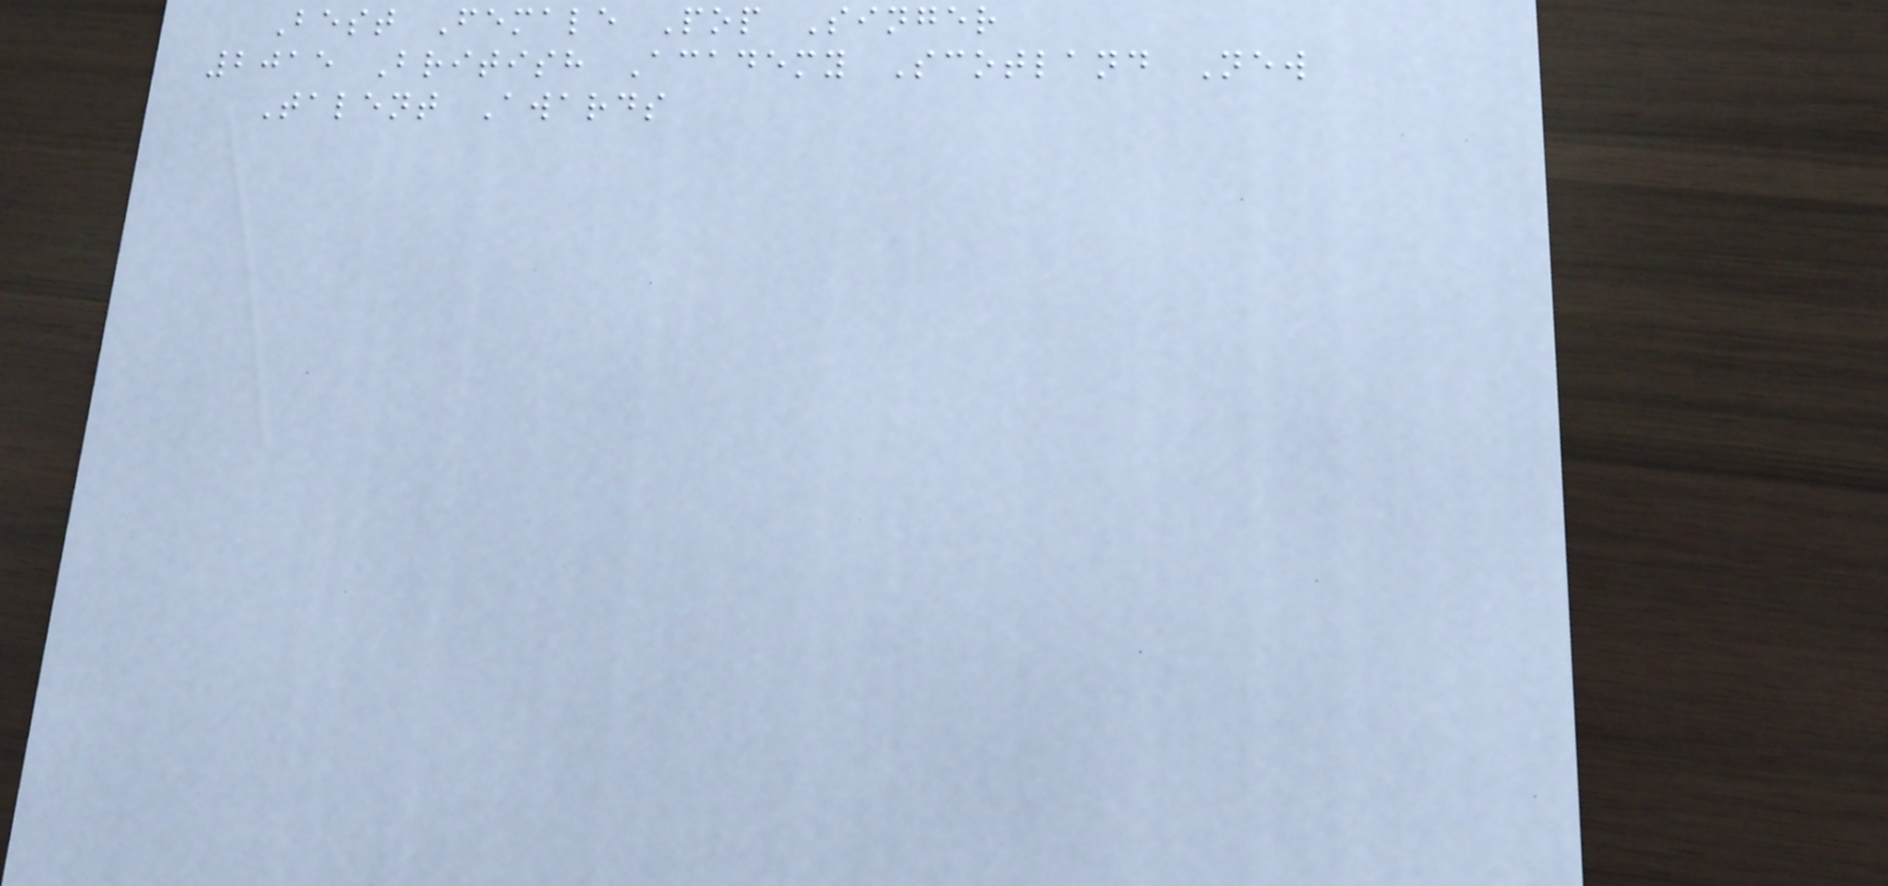Best Female Pop Singer
2015 British Academy Scotland New
Talent Awards
